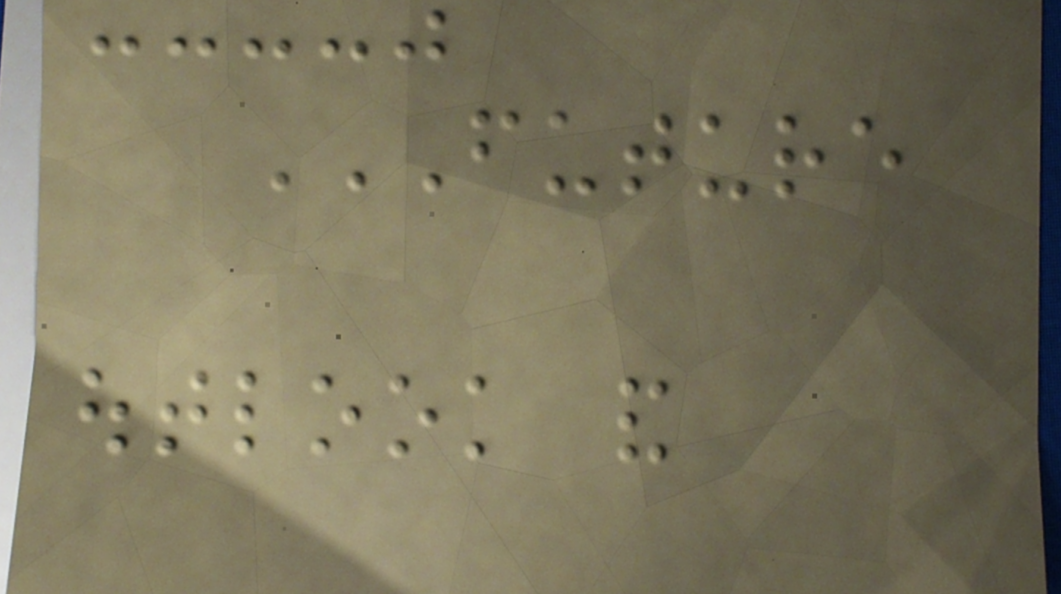FUTURE
OUTLOOK AND
